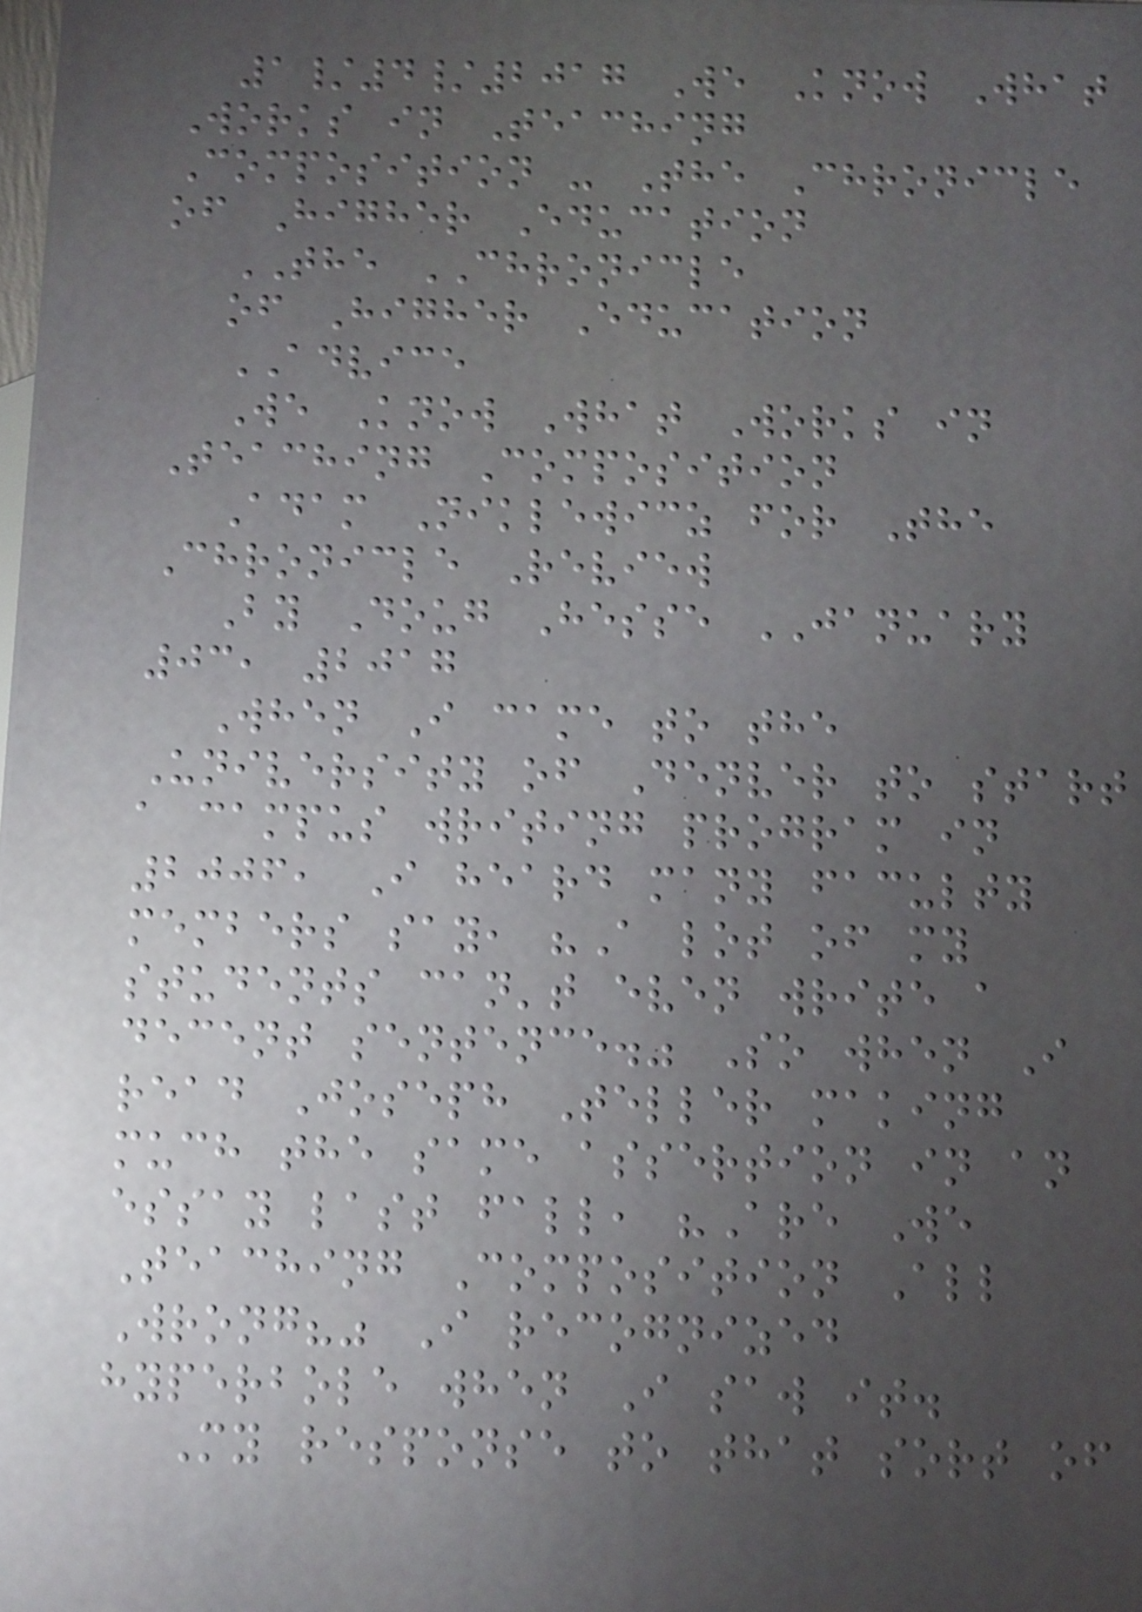1/4/2017 We Know What
Works in Teaching
Composition - The Chronicle
of Higher Education
THE CHRONICLE
of Higher Education
ADVICE
We Know What Works in
Teaching Composition
Adam Niklewicz for The
Chronicle Review
By Doug Hesse JANUARY
03, 2017
When I came to the
University of Denver to start
a campus writing program in
2006, I heard many faculty
members say, "A lot of my
students can't even write a
decent sentence." So when I
read Joseph Teller making
much the same assertion in an
essay last fall, "Are We
Teaching Composition All
Wrong?" I recognized
hyperbole when I saw it.
My response to that sort of
